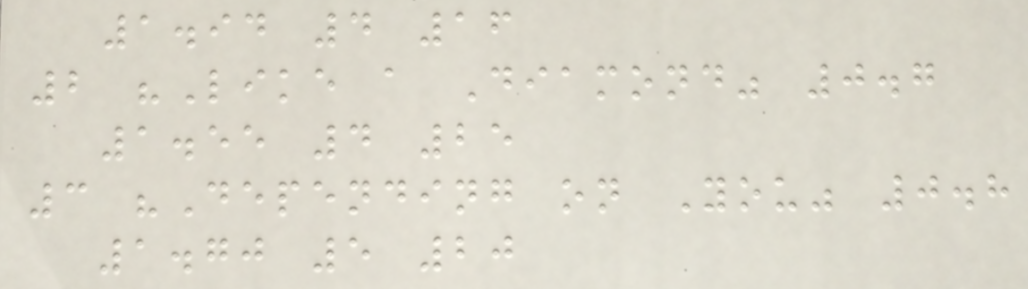1.94 4 16
2 "Like a Diamond" 0.7
1.55 4 25
3 "Depending on You" 0.8
1.70 5 20
